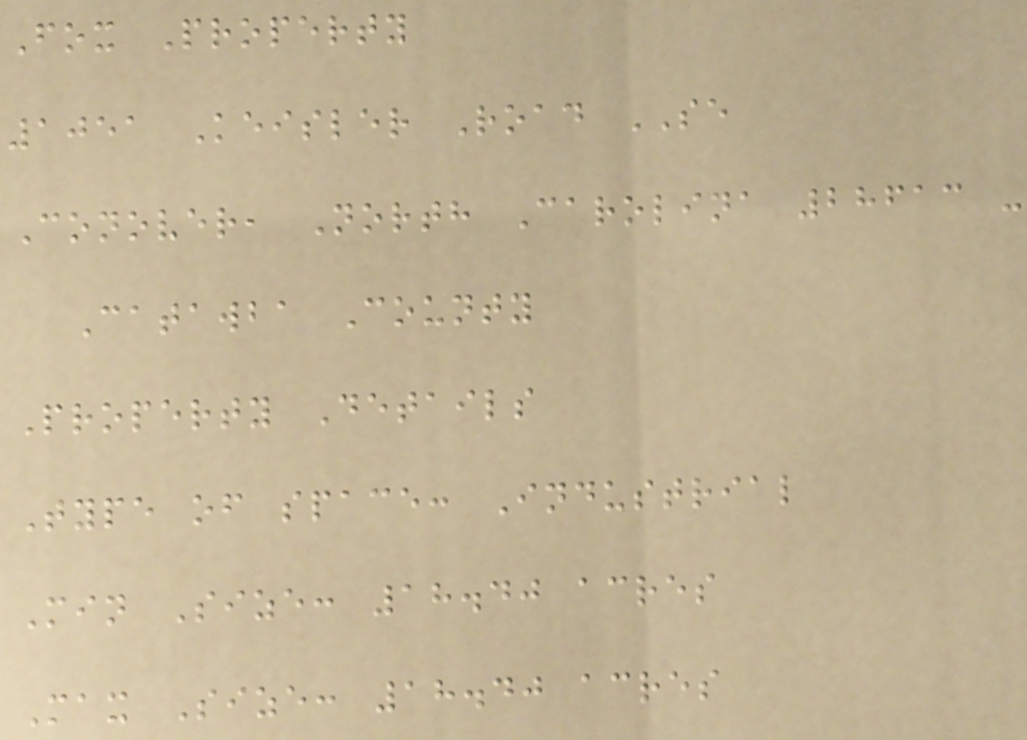Fox Property
1051 Keisler Road SE
Conover, North Carolina 28613 -
Catawba County
Property Details
Type of space: Industrial
Min Size: 18.40 acres
Max Size: 18.40 acres
